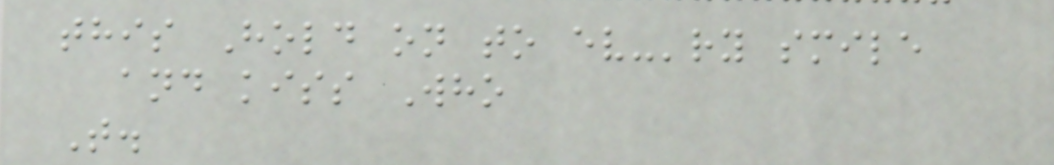this Hold on to ev-'ry smile
and kiss Who
T.
